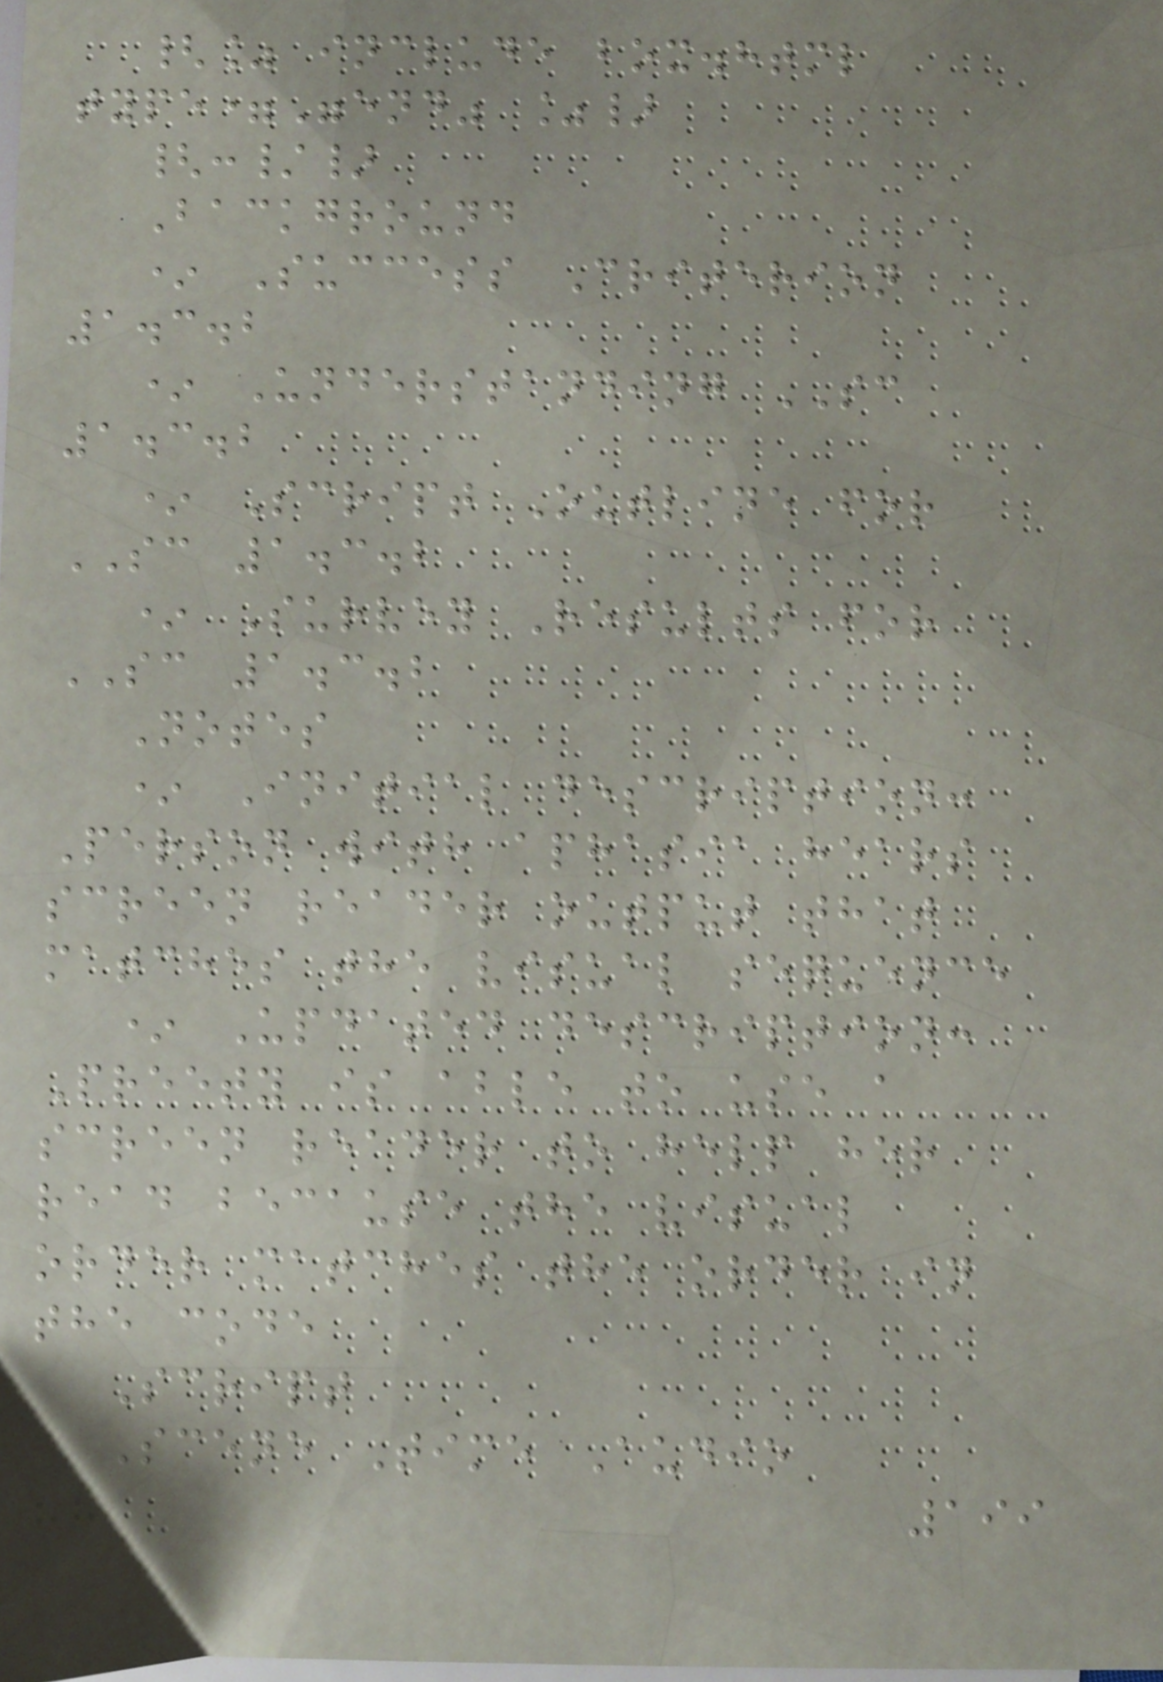{% include box.html
type="end" %}
{:/}
Background
* Success Criterion
1.3.2
* Understanding SC
1.3.2
* Script Outline for
SC 1.3.2
* Survey Results for
SC 1.3.2
Notes
* Initial description:
Person with aphasia hears
screen reader output that
matches the visual sequence
* Updated description:
Preety is able to use a
screen reader to help her
read because the visual
order matches the order in
the code
Script
Scene Time Audio
199
